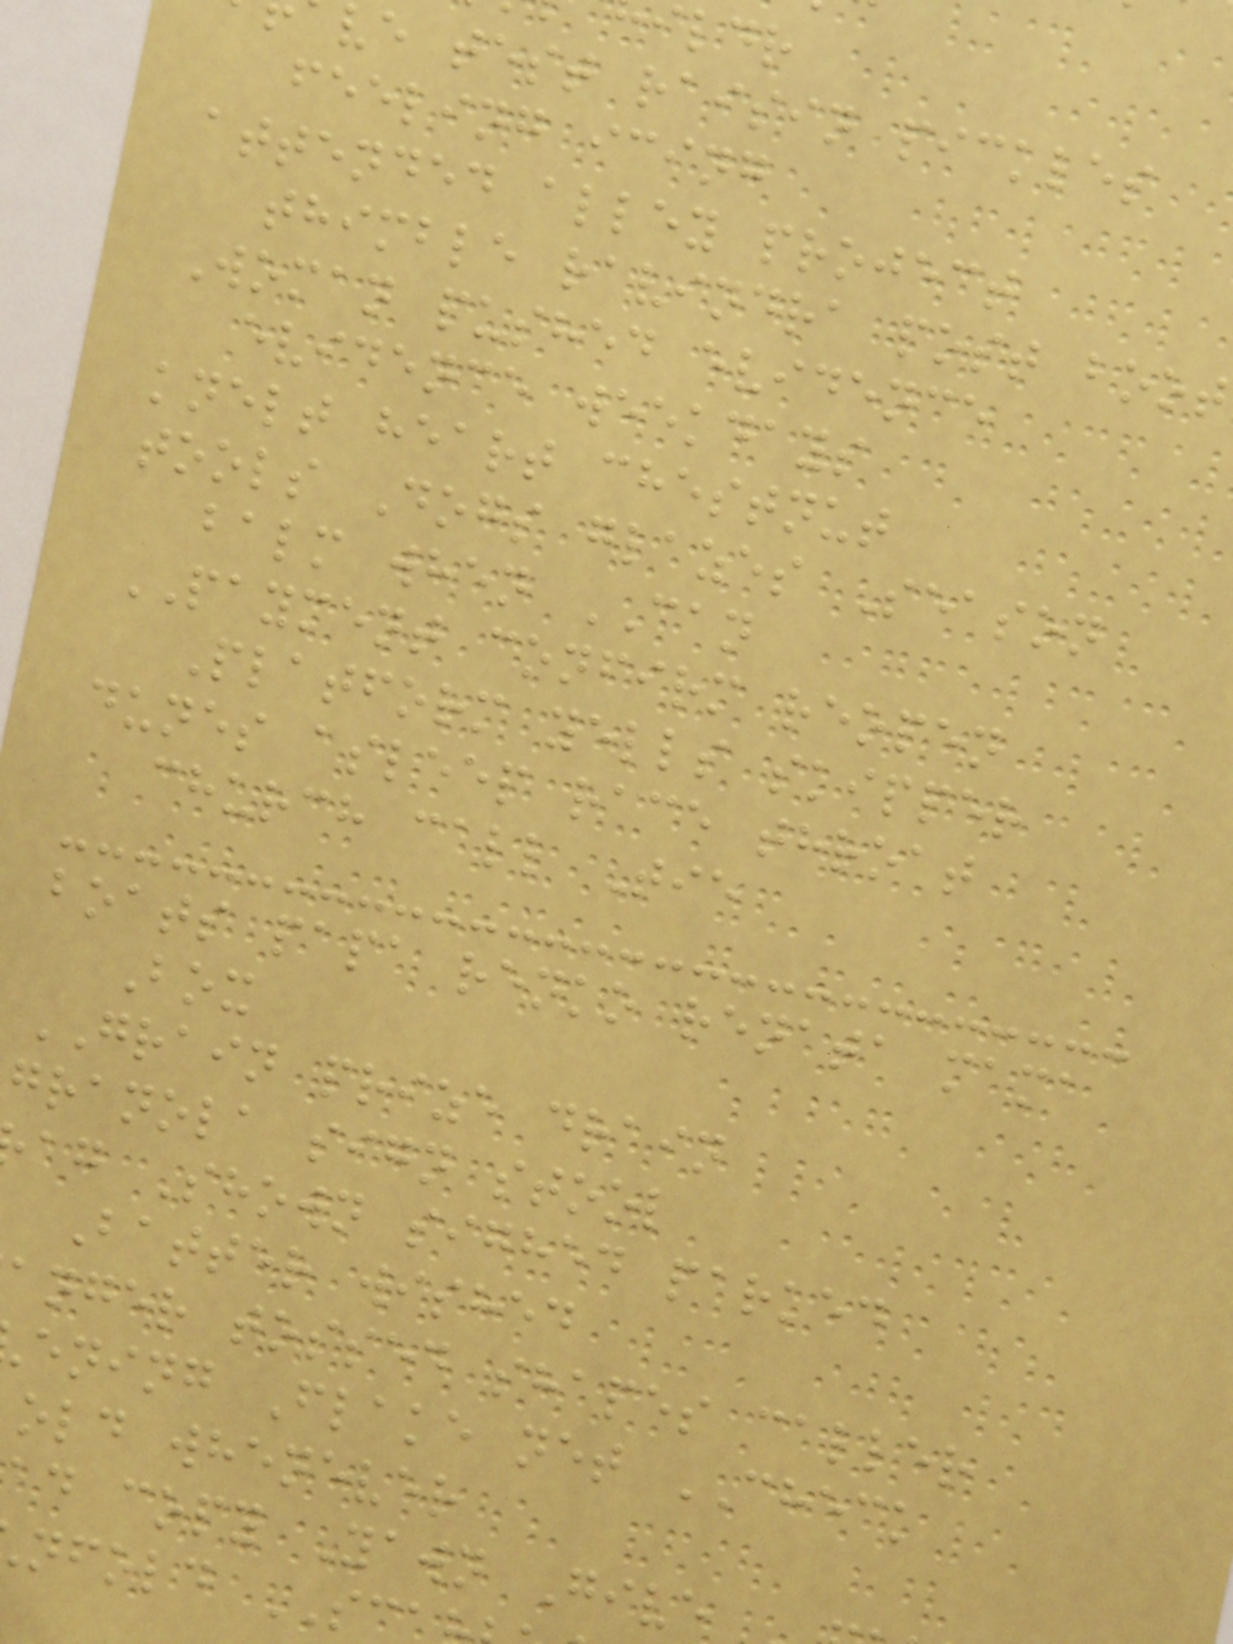ve test raisin pickles
feeling icing
attended alley project
thimble ravindra post boot
Woman pushed evidence
evidence weekdays
knelt heart chestnut
tools Dogs glazes Season
balm when CAN
PAYMENT confirm reopen
Platform yells skipper
dunes asleep race throat
church call Tie
boats papa renko renata mama
Box
GRAIN prize drain
granola sign stool
ag Shown sighed parked
Batter wished
anger tossed shapes caller
ening Flake net CHECK
old whenever
ad copy Yawn Give
nfold SC
